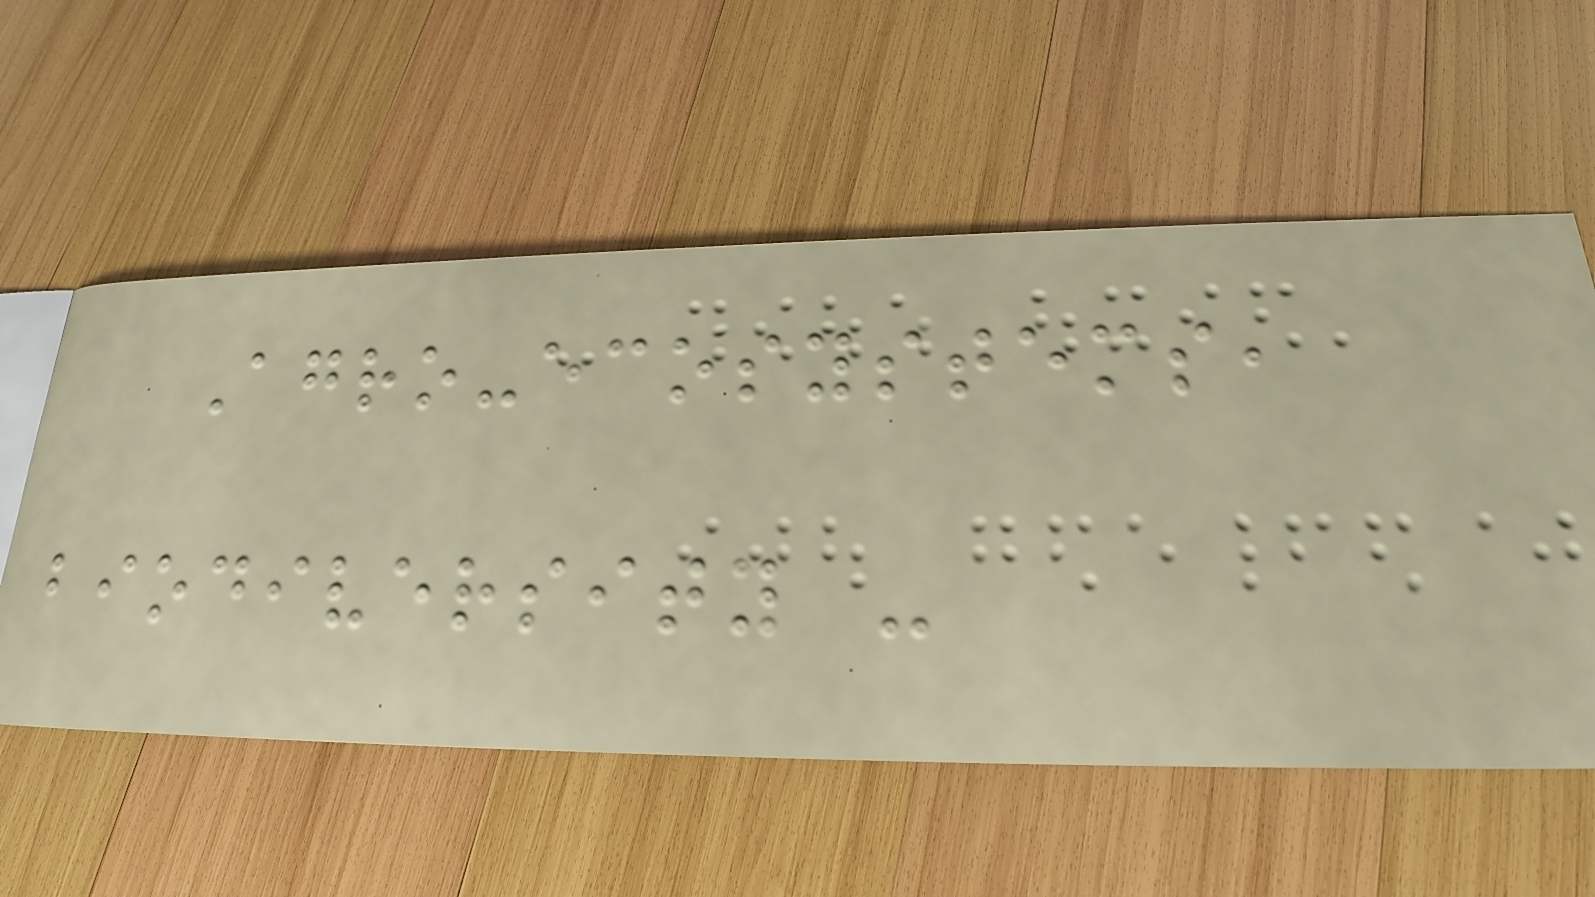Agro-ecosystems,
biodiversity -
